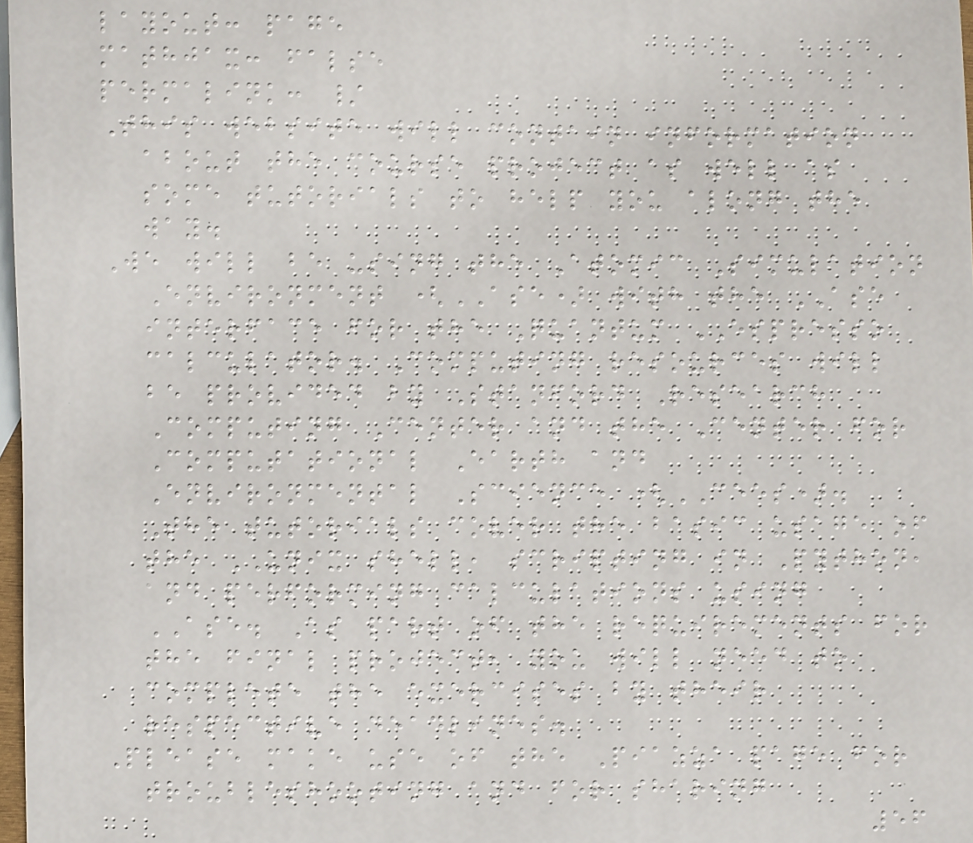layout: page
mathjax: false
permalink: /
This website will contain information
about the course project as well as
some tutorials to help you along the
way.
We will be using the Atomic Simulation
Environment (ASE) with the ASE
interface for the Quantum ESPRESSO
calculator. Computing resources will
be provided by Stanford Research
Computing Center and the Center for
Computational Earth and
Environmental Science (CEES).
The tutorials cover the basic usage of
the UNIX shell, scripting in Python,
and performing calculations using
ASE. As part of the requirements for
the final project, you will need to
complete the exercises by their
respective deadlines.
Please make use of the Piazza page for
troubleshooting and for sharing
56
